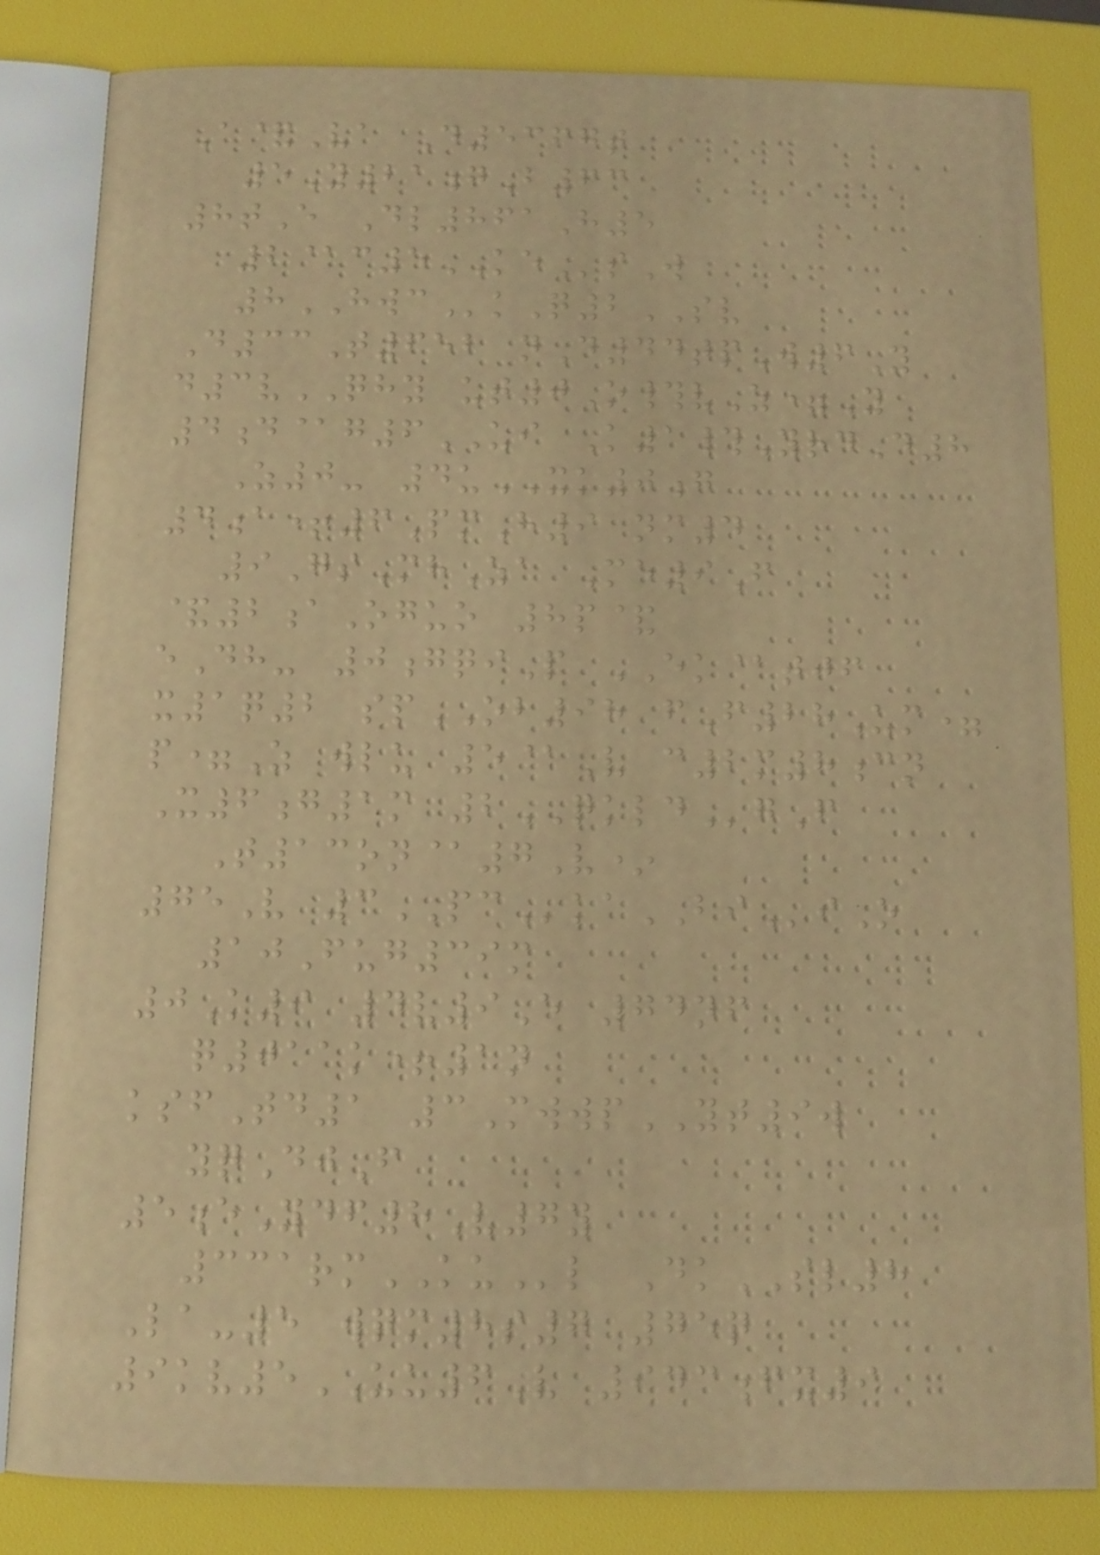A&Va D5367t
5Y21gB63
8tE Dl861H5
2@c5KEsW
8HWCkQ2SV
D33T652 nD44tpW6Y
d3vQHY ut0O#vZ=Y
4d@g6UI K1#YrdD8
Z0- 4uXK0g
4a+6PmH9 nm4
9GsMhZa Me9F
&2aOguo 8p&
eDh- 0gqiP EK@tjf
x1q2 spOB98 fF28Um=
p=Z wlu 5@V c2m8cn
X6g1m 2QKLDgF
T13on@7V*
75V 3PCkaBIiO
10Fug39m
0K9 4v9E 74nf
q011k+1n
ksfTd1 3MwwpYT9w
yqDjF
5eYdf8V7y
331rmKUl DkSL8
La-5 wqm8s7 75q
9kv5UU6V 943fx9
